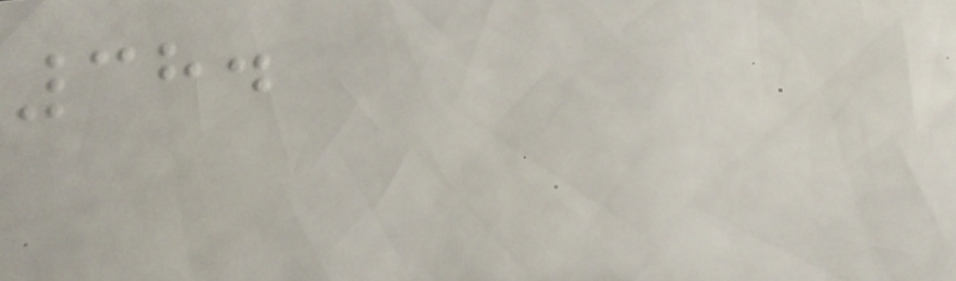38.
